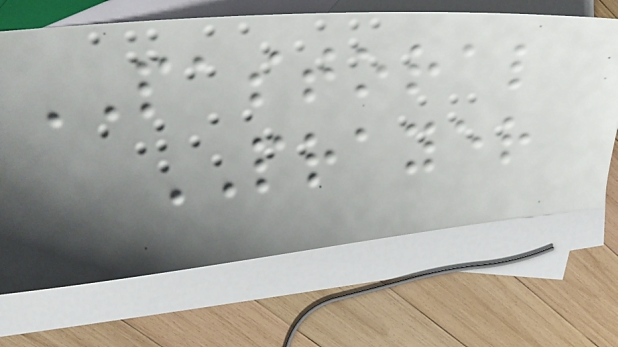PASTORAL
PRAYER
